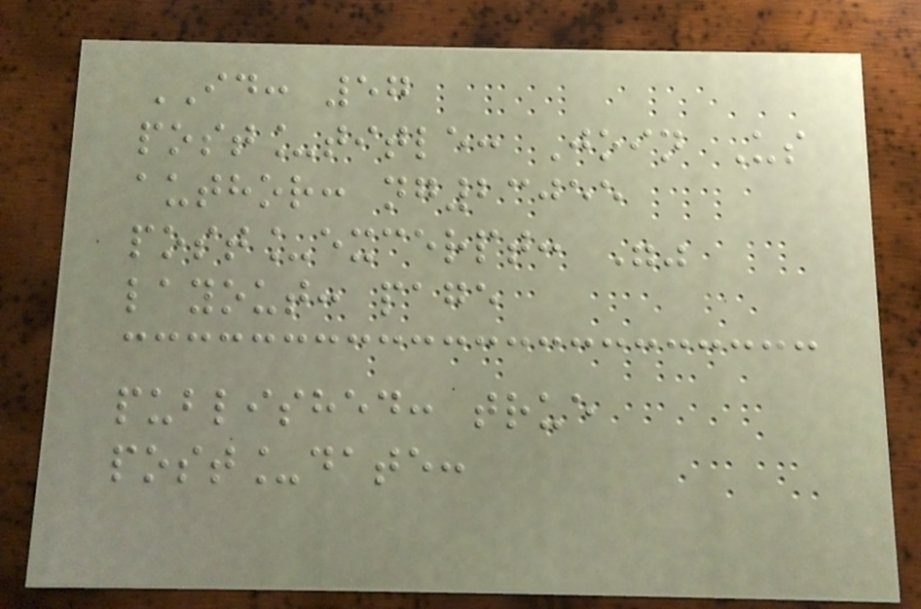ID: 57
post_title: Join Us
author: ng23055
post_excerpt: ""
layout: page
published: true
post_date:
